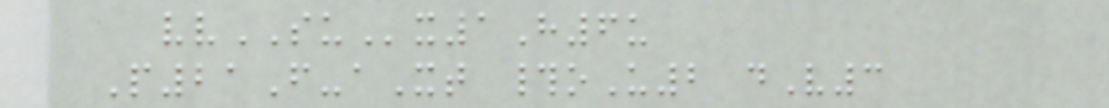vvSUx1H6u
P21F-aXt #oU2 dV3
